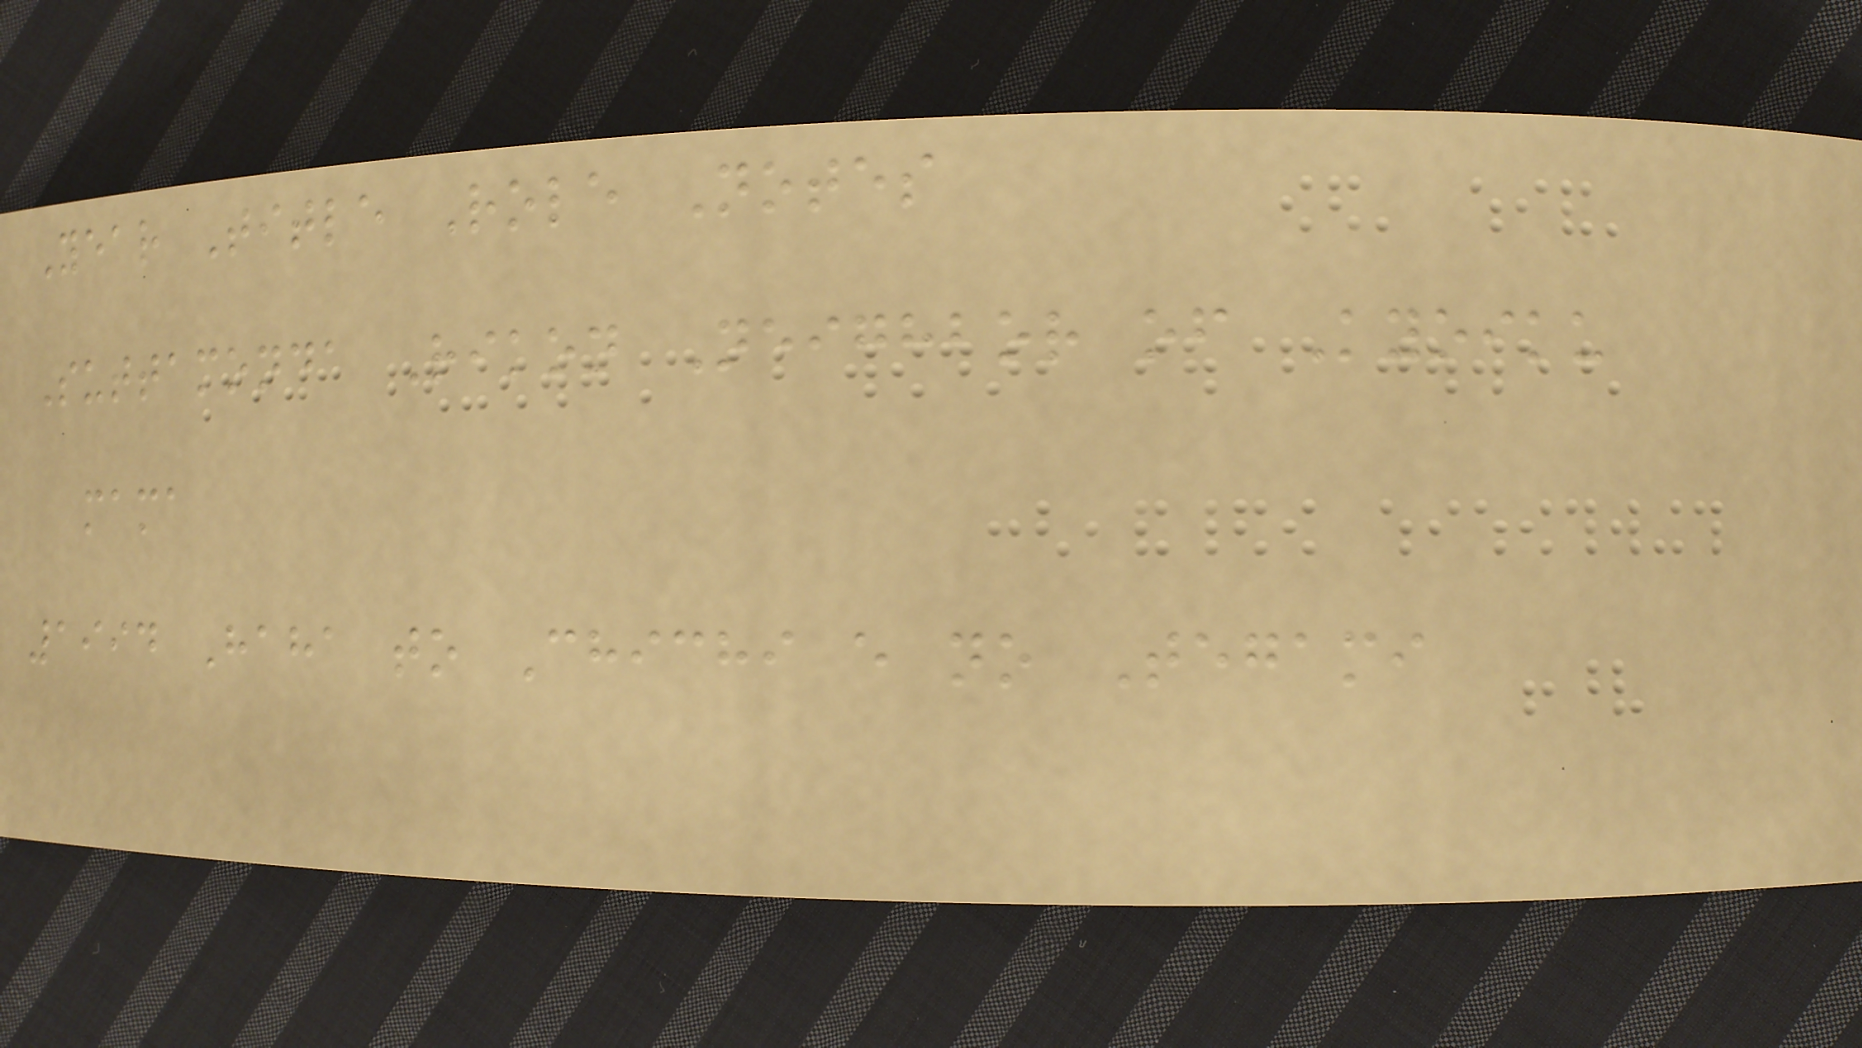Year Title Role Notes
Suttamonda Rikon Neighbor of Kyoiku
mama
1994 Haha to Chichi e no Tegami
